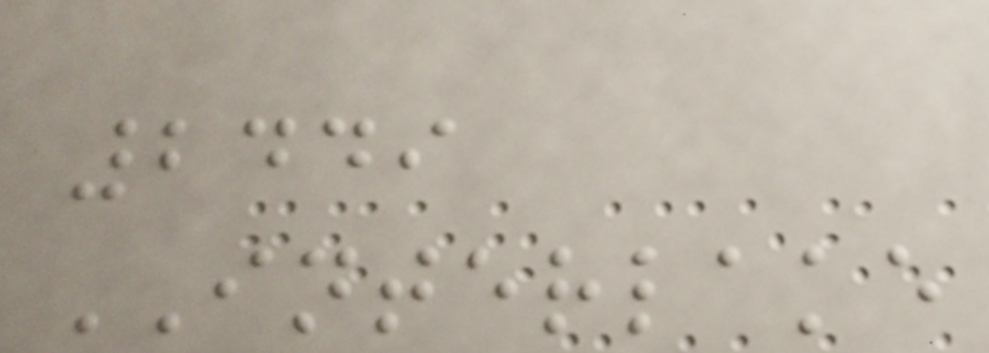2449
INTERLAKE
